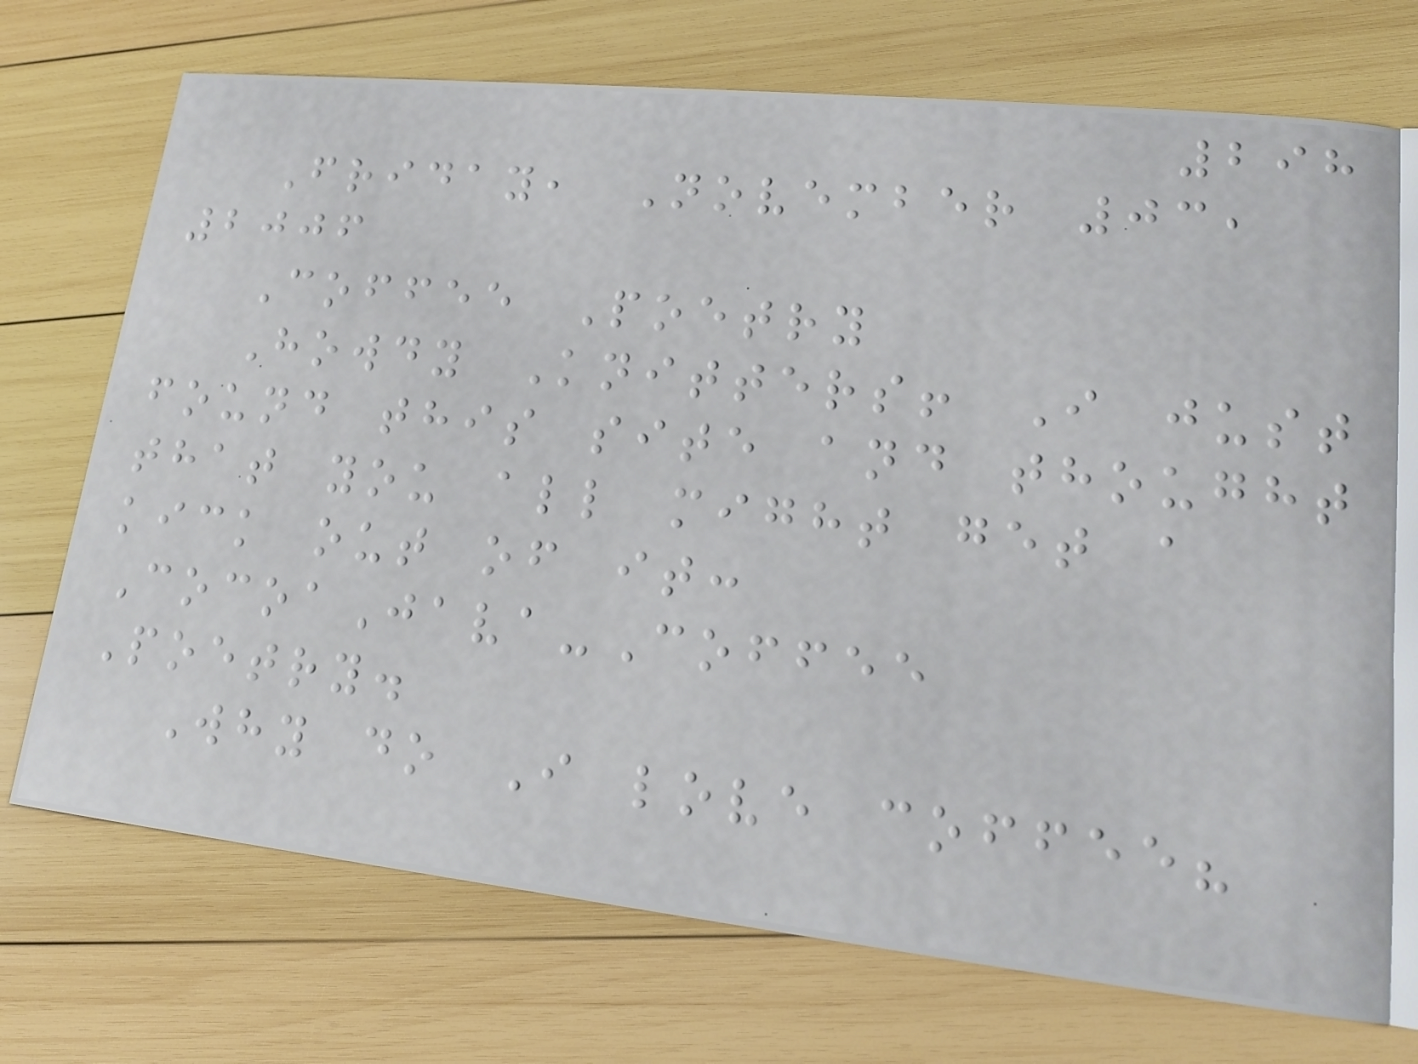298
Friday, November 03,
2006
Coffee Poetry
Howdy Knitters! I just
found this site and thought
that you all might get a
kick out of it:
CocoaJava-Coffee
Poetry.
Why do I love coffee?
